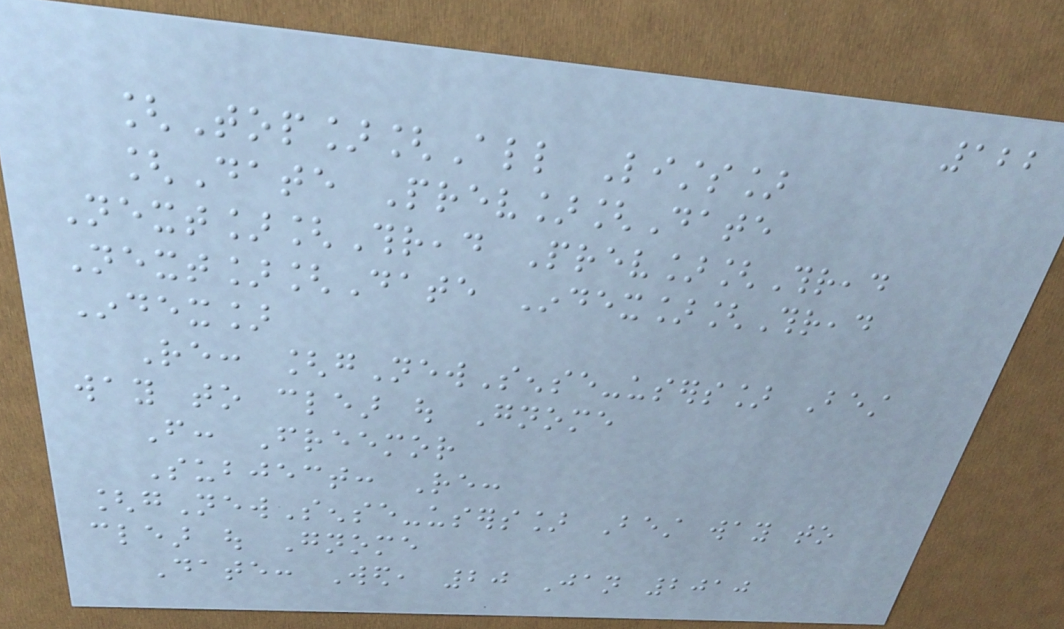122
[Top][All Lists]
[Date Prev][Date
Next][Thread Prev][Thread
Next][Date Index][Thread
Index]
Re: [gNewSense-users] Best
way to clear out Gnome
From: Freemor
Subject: Re:
[gNewSense-users] Best way to
clear out Gnome
Date: Wed, 20 Jan 2010
